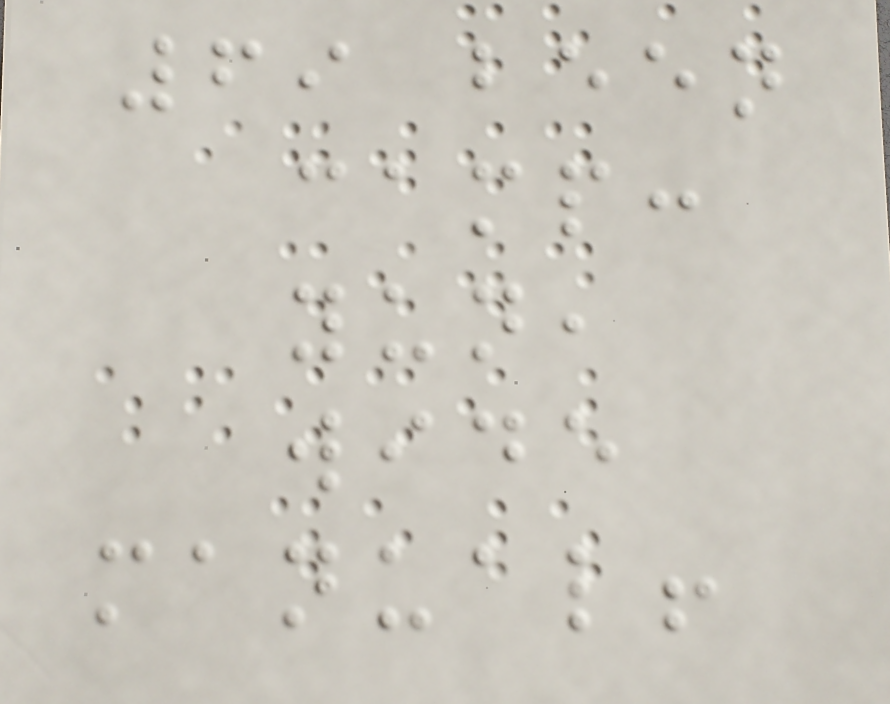69 been
camp:
yun,
wide
manual!
